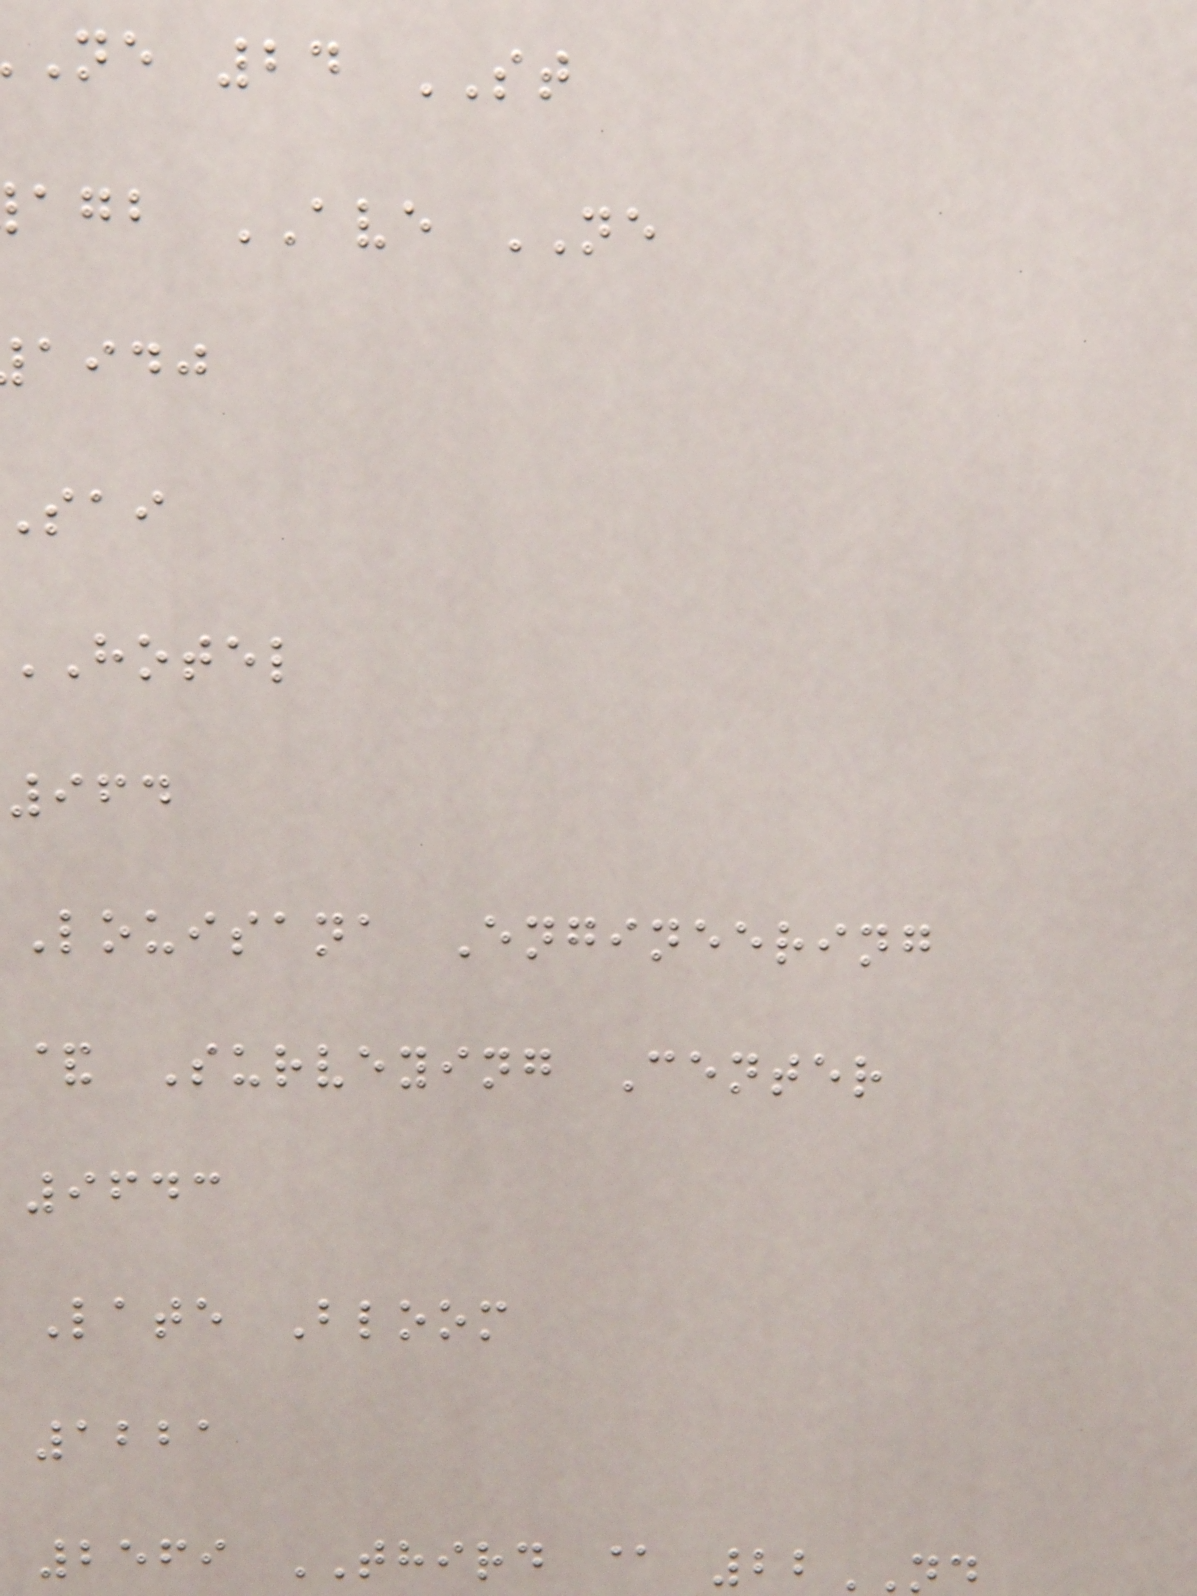ne 24 ST
agb AVE NE
aidj
HOTEL
964
Louisana Engineering
& Surveying Center
9643
Late Bloom
1221
2569 THIRD @ 22
